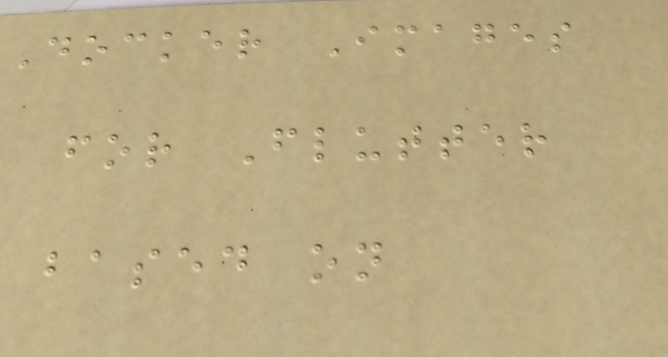Docker Images
for Flutter
based on
